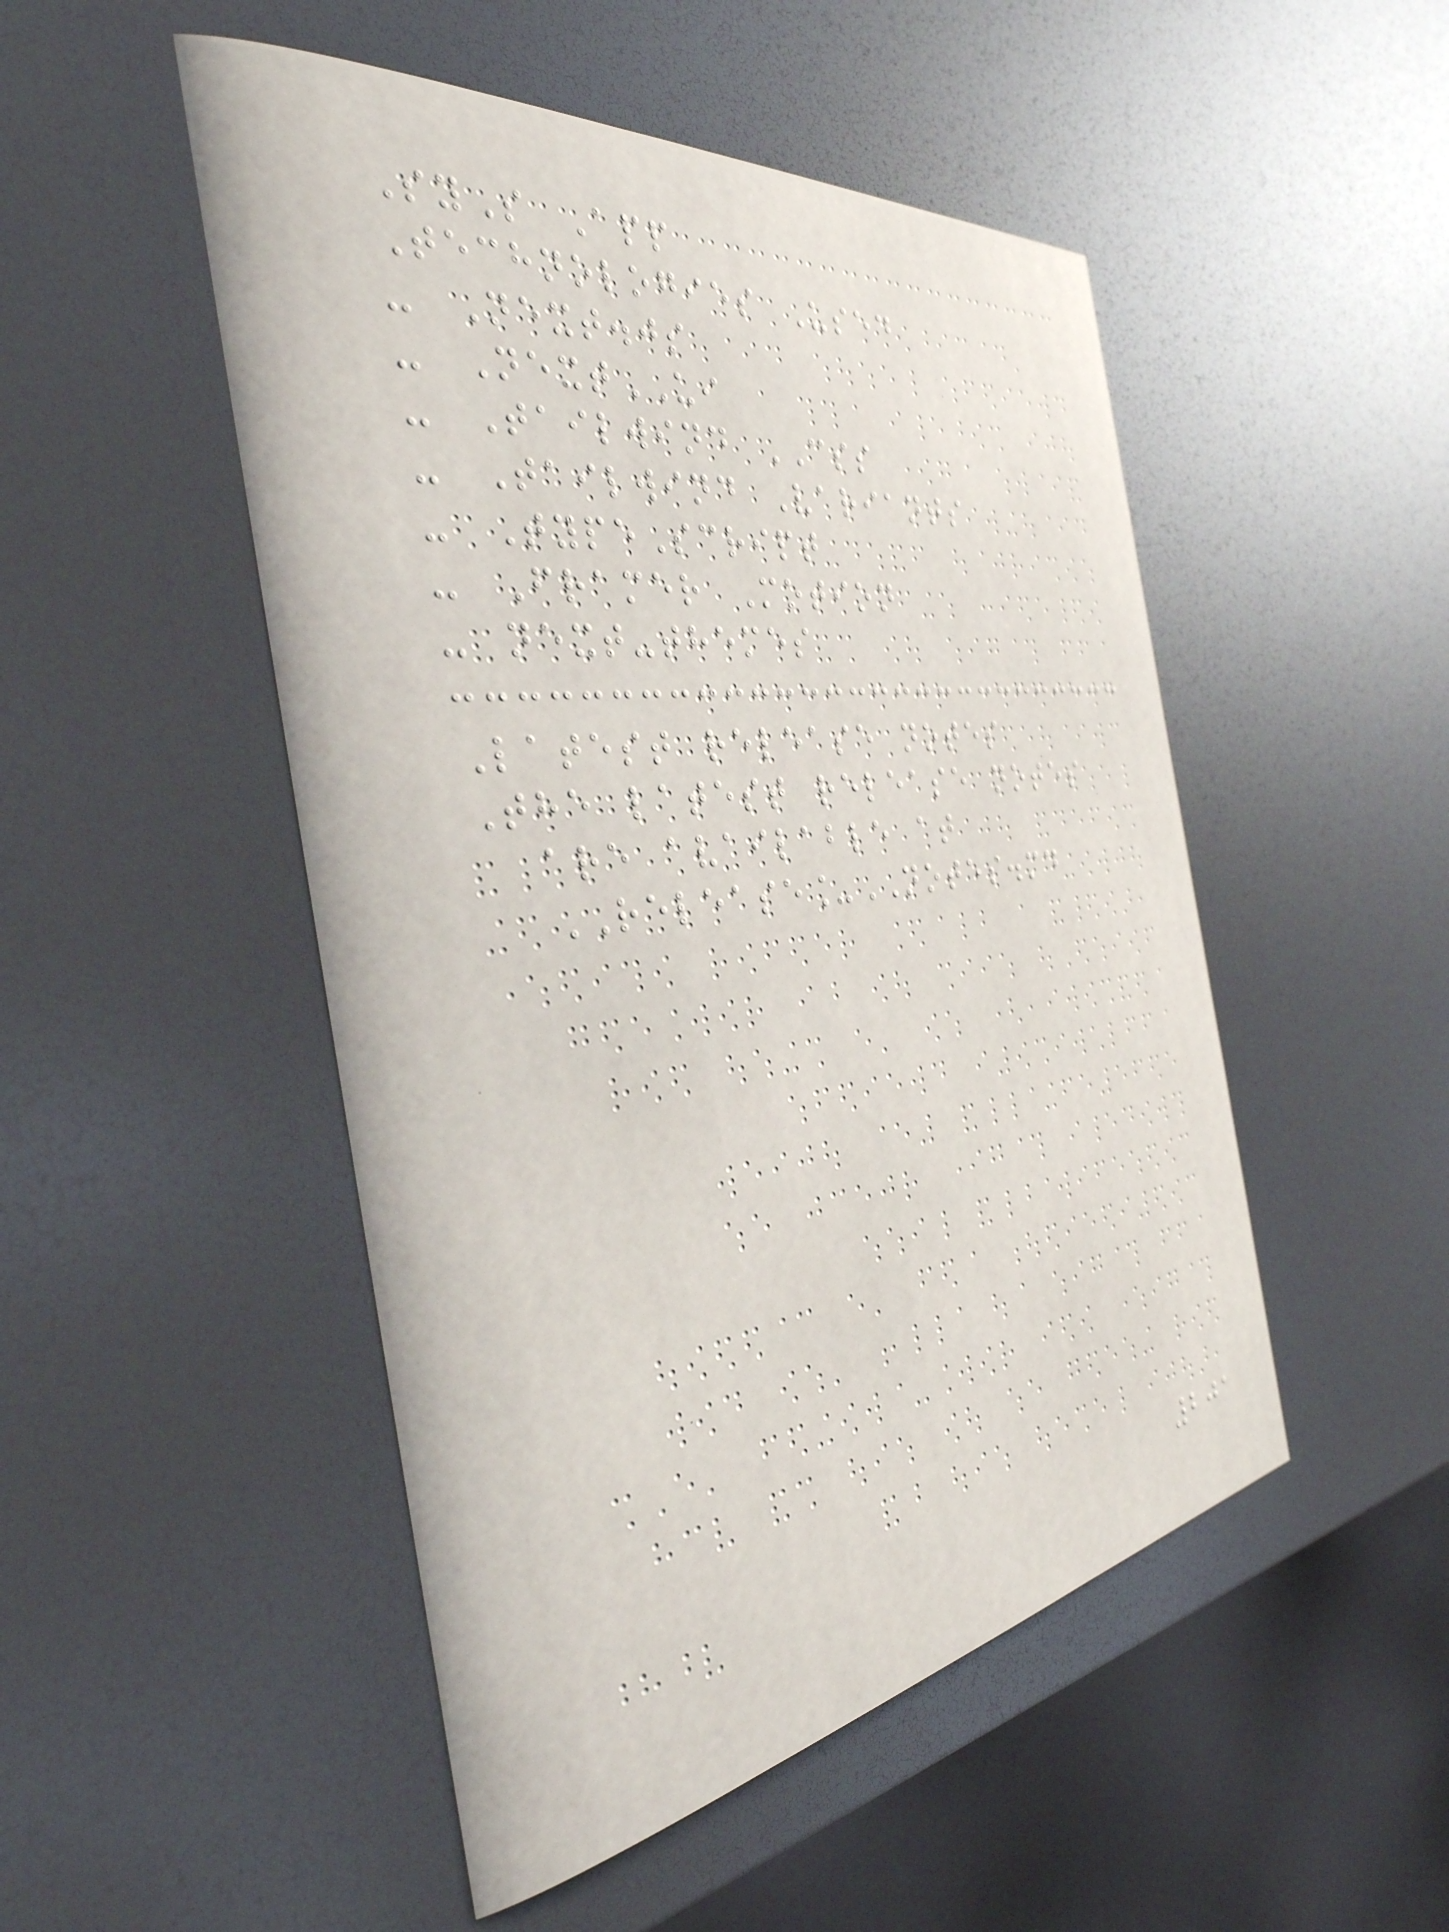SyS App
Technologies Used
- Next.js
- NextUI
- Tailwind CSS
- Tailwind Variants
- TypeScript
- Framer Motion
- next-themes
Latest release notes
The latest release notes
are available at
RELEASE_NOTES.md
201
